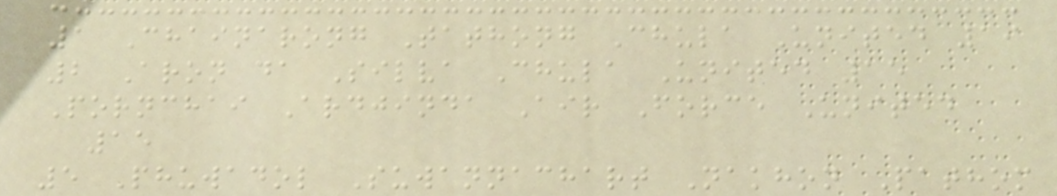1 Chainarong Tathong Chula United 19
2 Aron da Silva Chula United 15
Pornchai Ardjinda Air Force United
15
5 Phuwadol Suwannachart Nakhon Pathom
